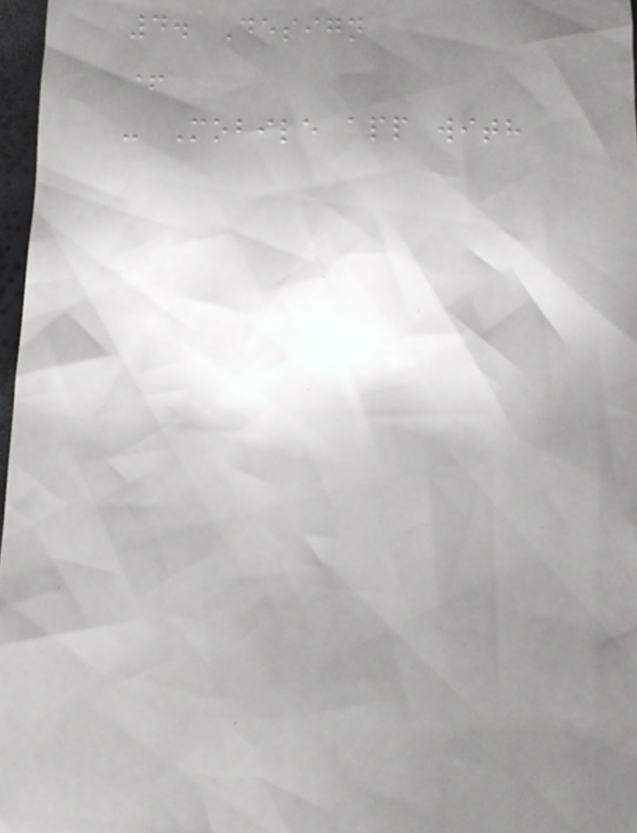4. Design
+
- Mobile app with
